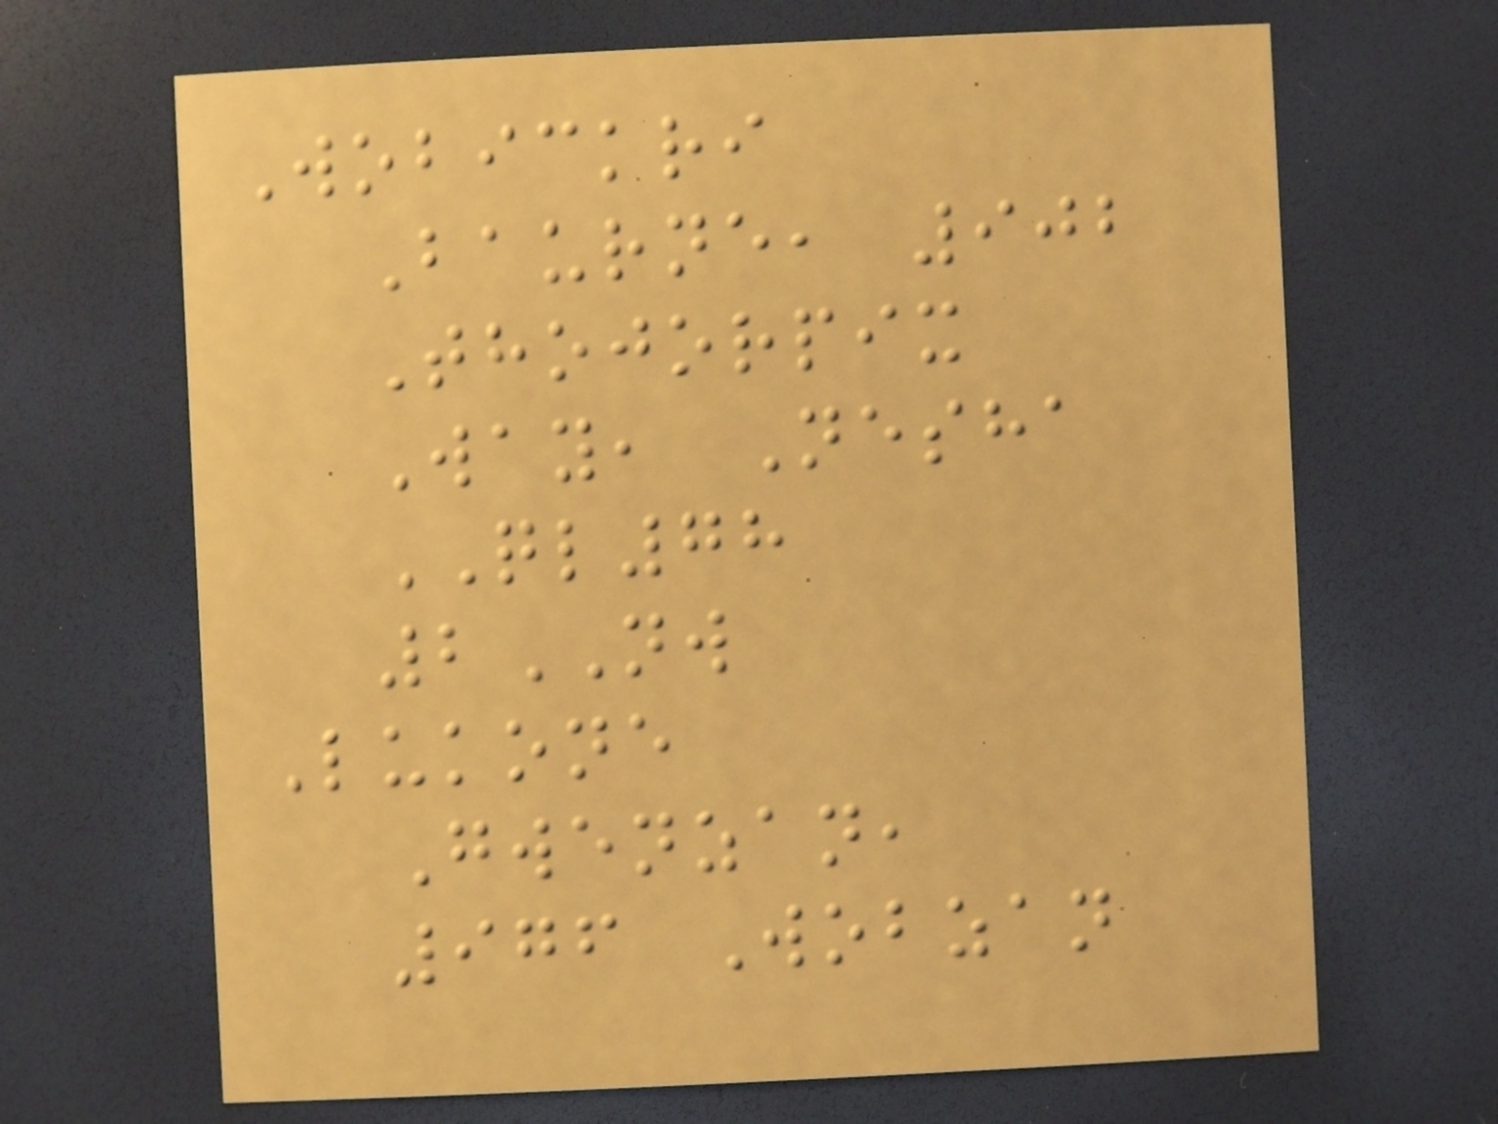Wobickri
Baurne, 902
Thojorpix
Way, Nesha
QL78
2NW
Lukone
Gwenzan,
976 Wobzan
